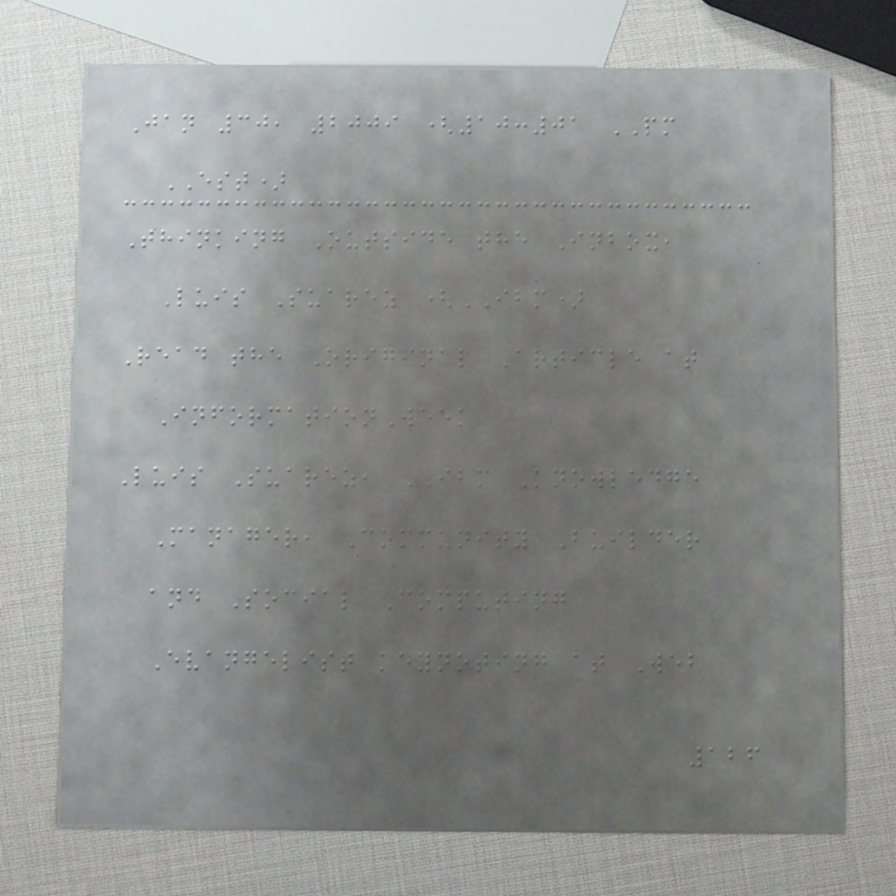Jan 30, 2009 (10:01 PM
EST)
Thinking Outside the Inbox,
Luis Suarez (IBM)
Read the Original Article at
InformationWeek
Luis Suarez, IBM Knowledge
Manager, Community Builder
and Social Computing
Evangelist keynoting at Web
126
